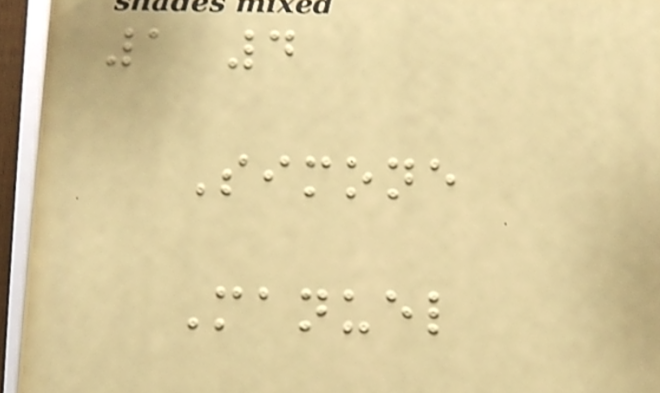1 4
Simone
Manuel
